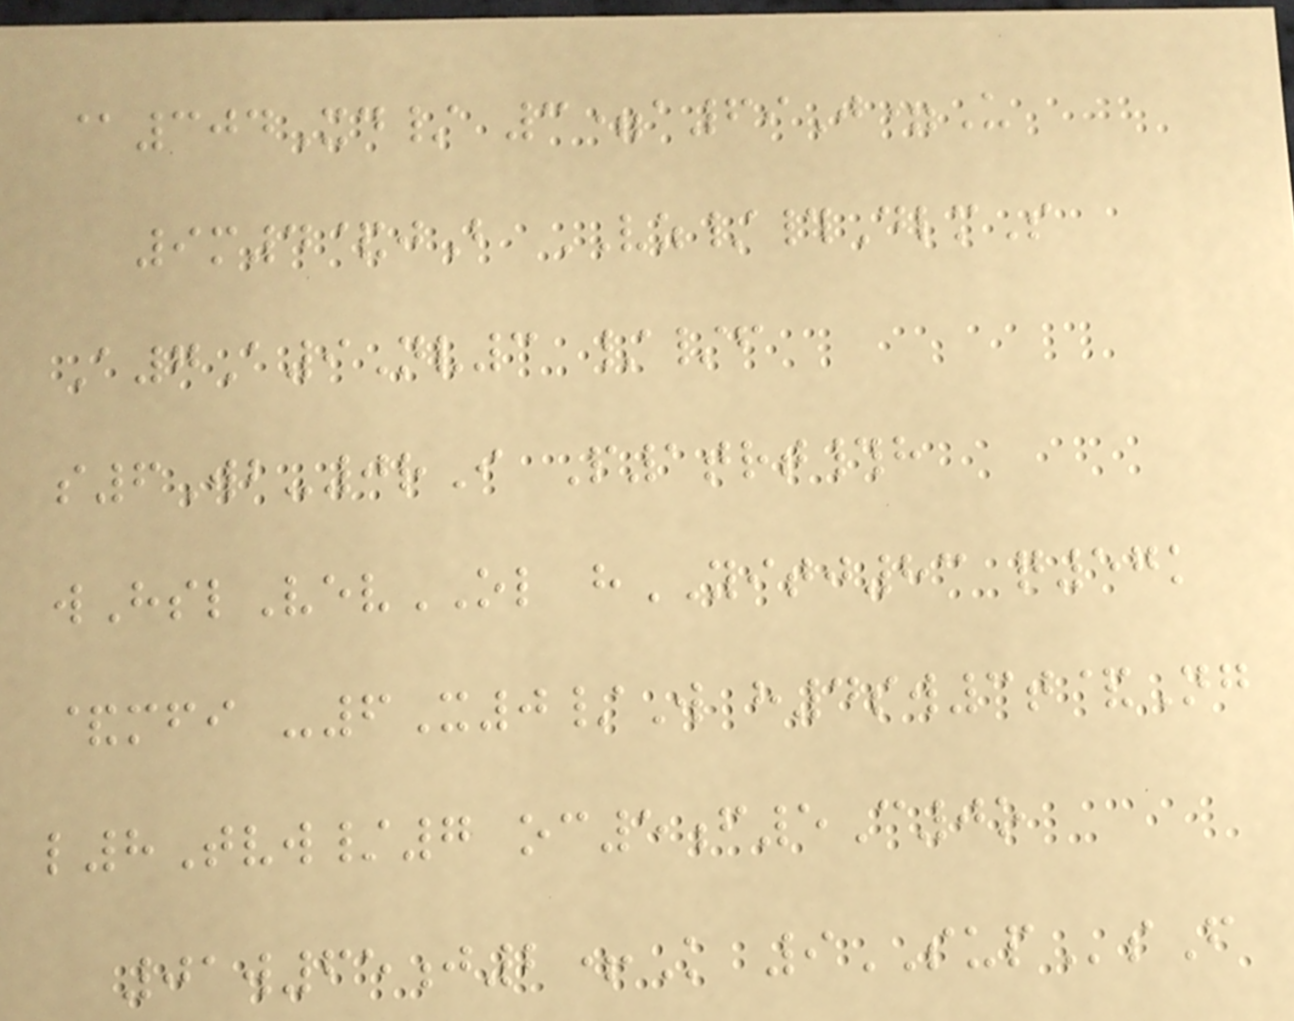@304Xd/ 3=a69J=U
9m4&jB VZ/#DlmS
A7A9Nv3 //f
s6Wb-0rI P1trt#h
wHslVevOL hYITJ83 q57k
&mfi -6X0/W h4sw3t&Ng
l8Tvw/7 oc5f5C0o
01w65j2+K 9SUPsF
